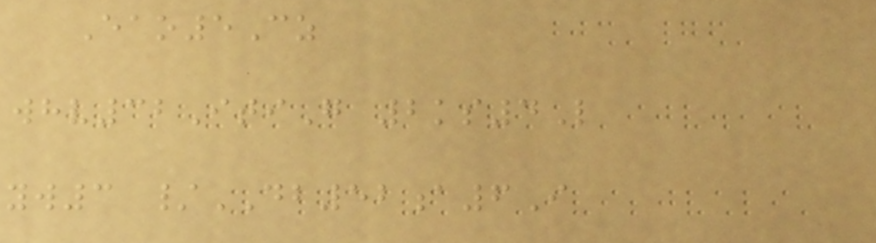Eao5Cz
whv32ItiG 2ks4L
yw3 /DB52a6I
